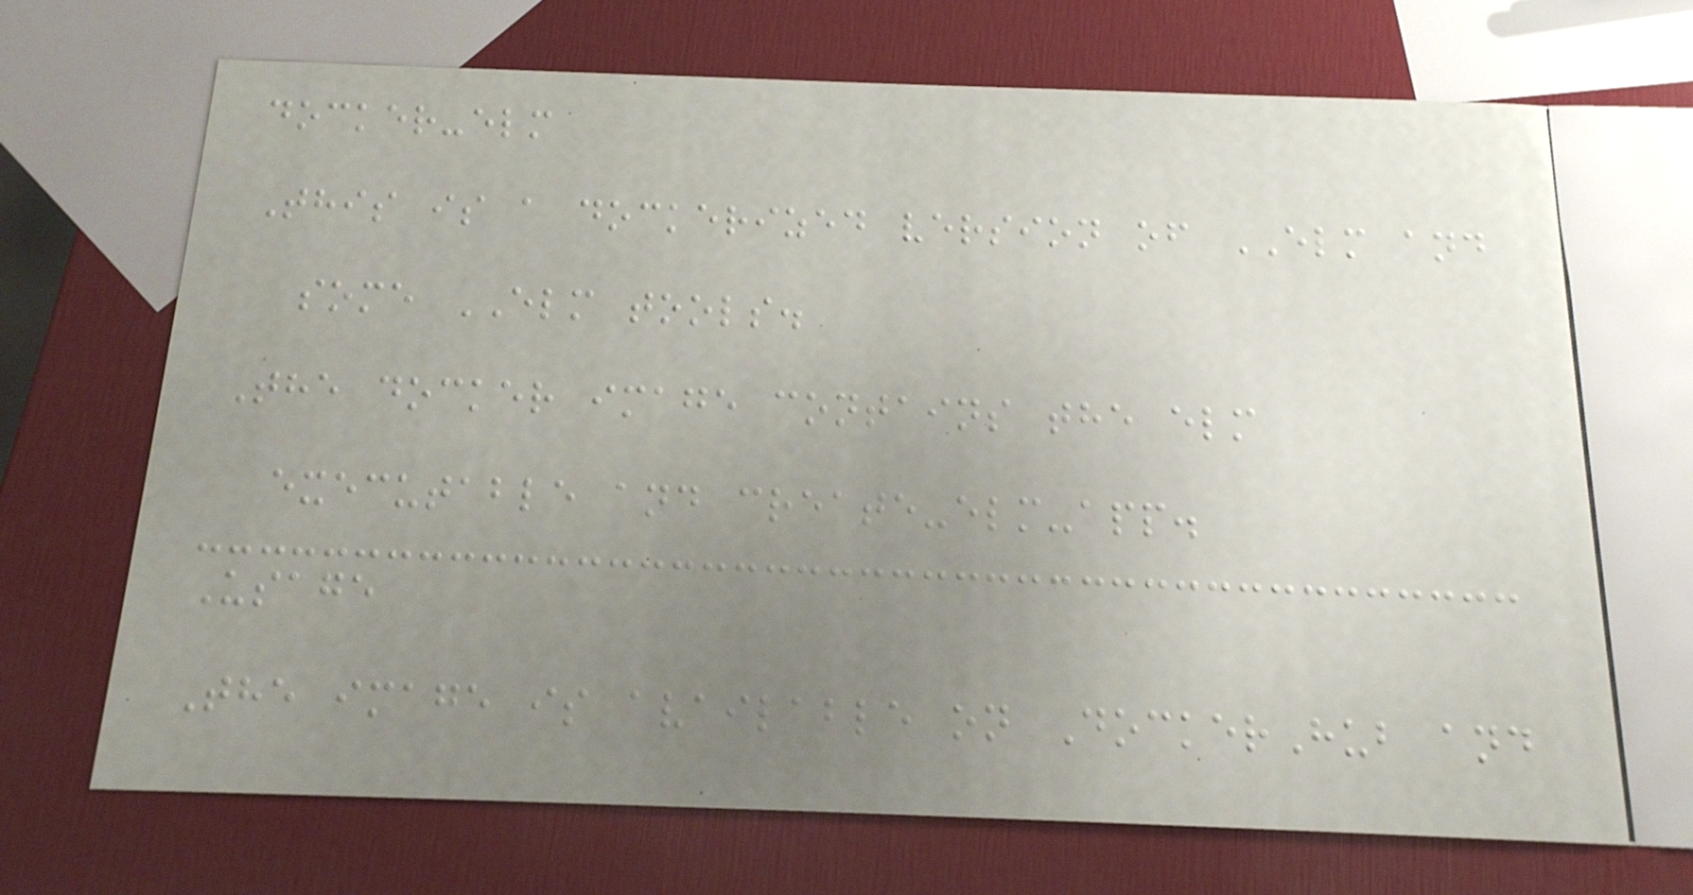docker-elm
This is a dockerized version of ELM and
some ELM tools.
The docker image contains the elm
executable and create-elm-app.
Usage
The image is available on DockerHub and
